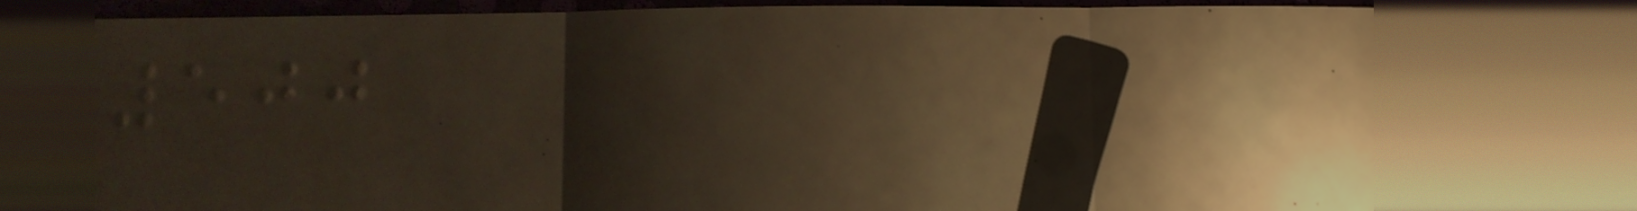500
